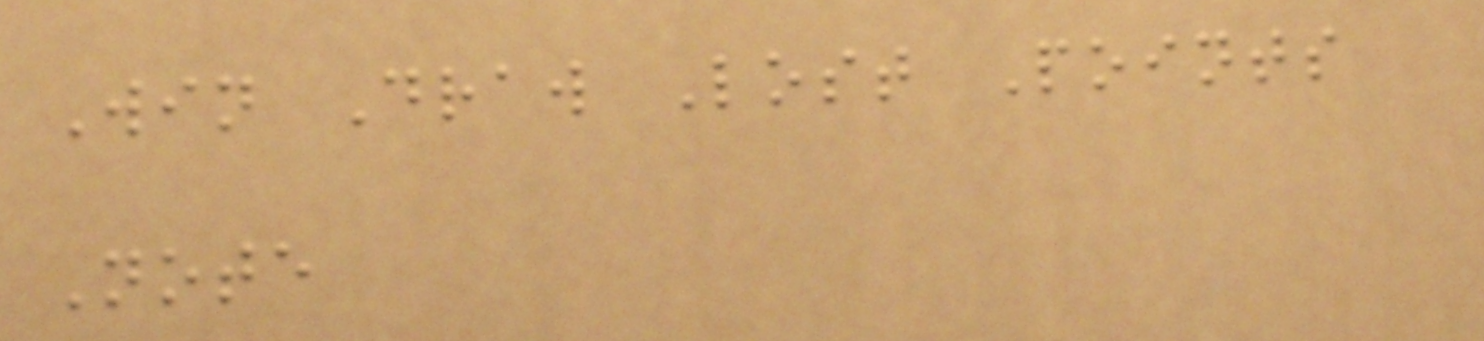Win Draw Lost Points
Note
